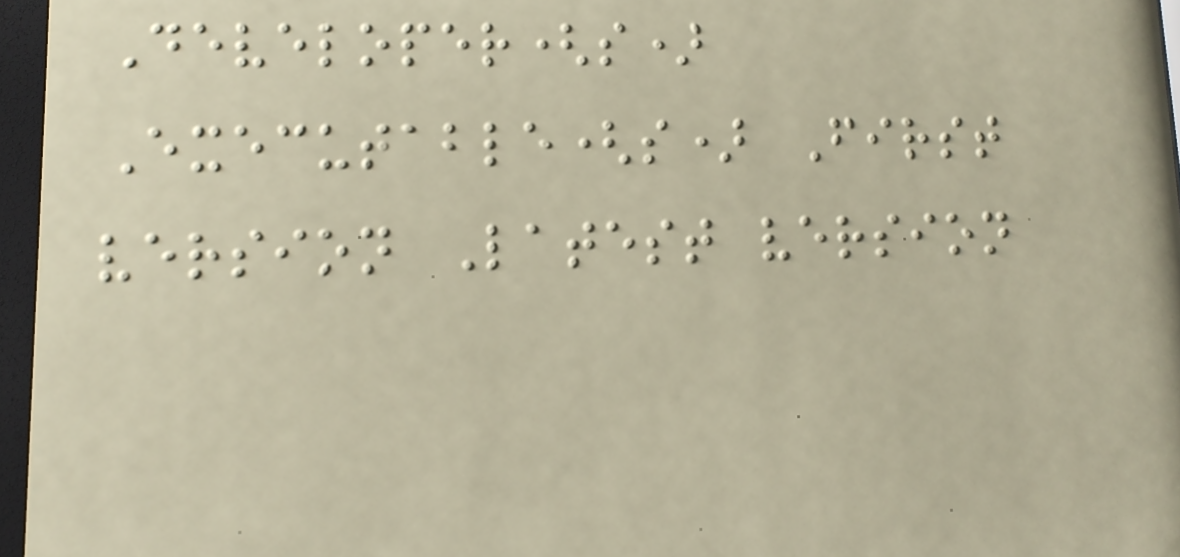Developer(s)
Executable(s) First
version Latest version
